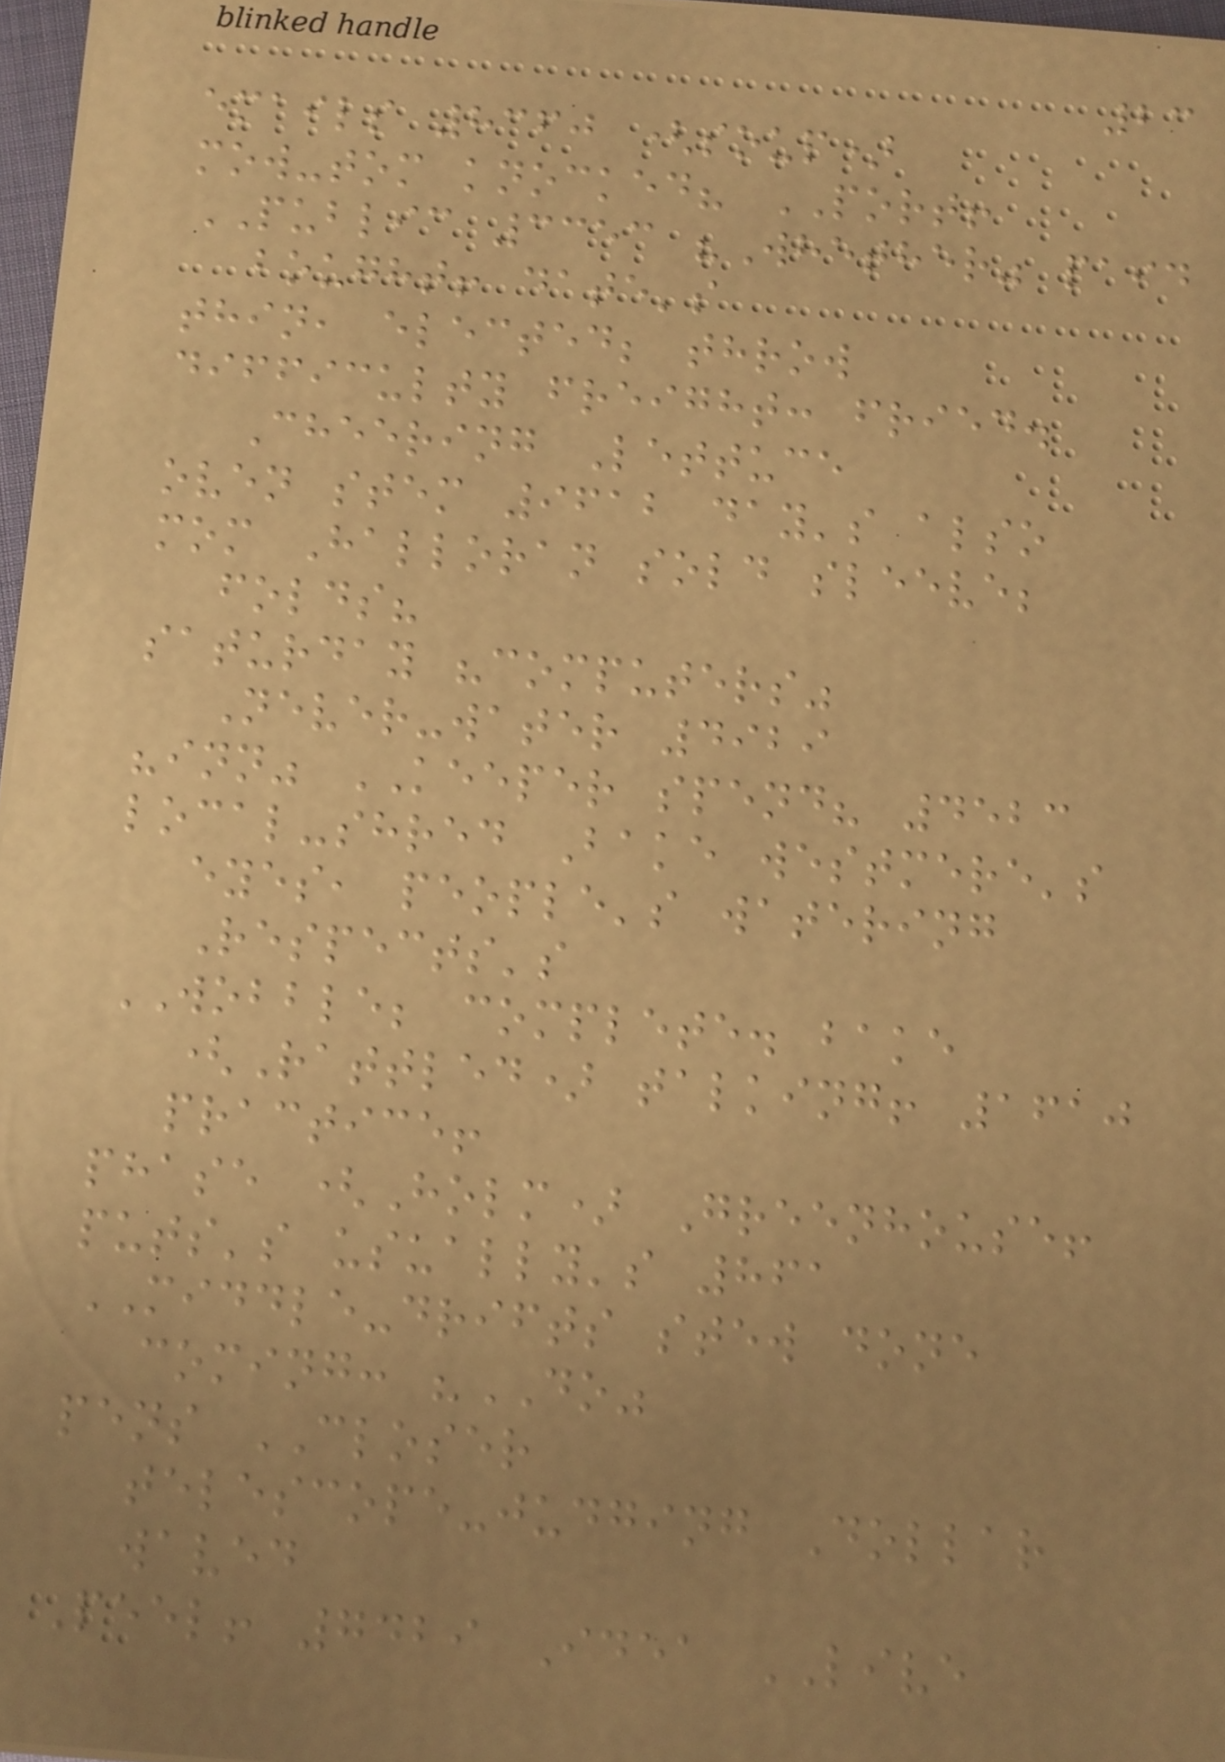23
emails 8360 (soup)
mow-tom knocked? PORT!
PUBLIC 3353 "Whether" paid
bought! date's
thin, elected; throw
difficulty freight: fried.
Cheering Lettuce
oven stem 9612 day's also
mom Halloran sold sleeve;
folds?
saturday "computers"
Never-water 4929
"inn" KEEPER spend? 4523
local-shred Bake westmere's
eyes, people's watering
Respects's
WOBBLE; complete. bake
(Rattled) talking! 1610
practice!
phase (Holm) Greenhouse!
puts's usually's 861
MIDDLE-drifts stew done
coming: "DO"
pens CLOSER
telescope-judging Dollar
waved
Peel! 7429 Idea LIVE
